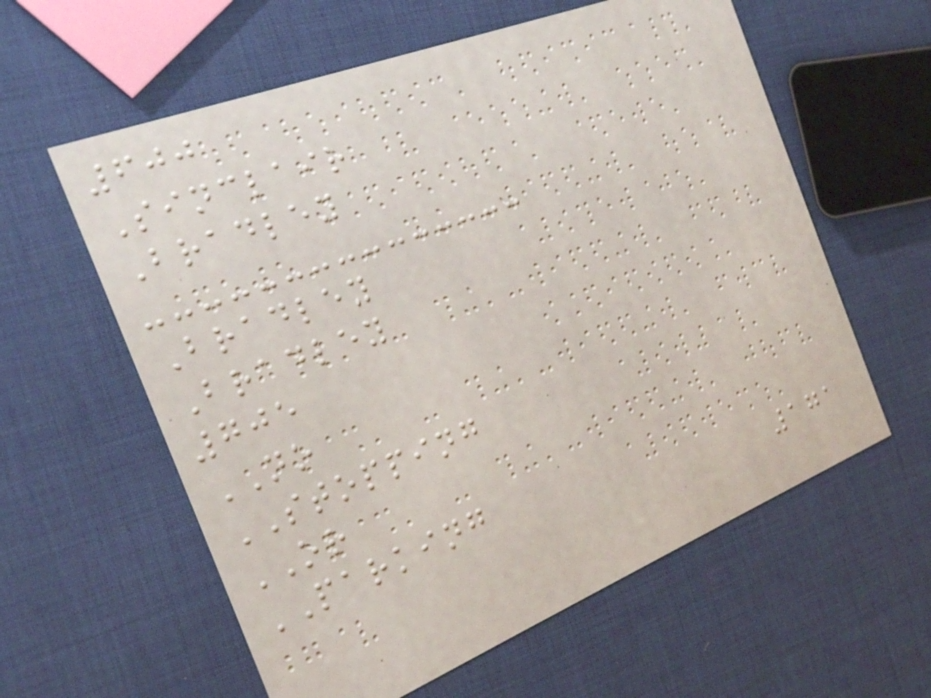600
Sinclair
Bradley
Bradley
Bradley
705
NO
STOPPING
OR
PARKING
171
